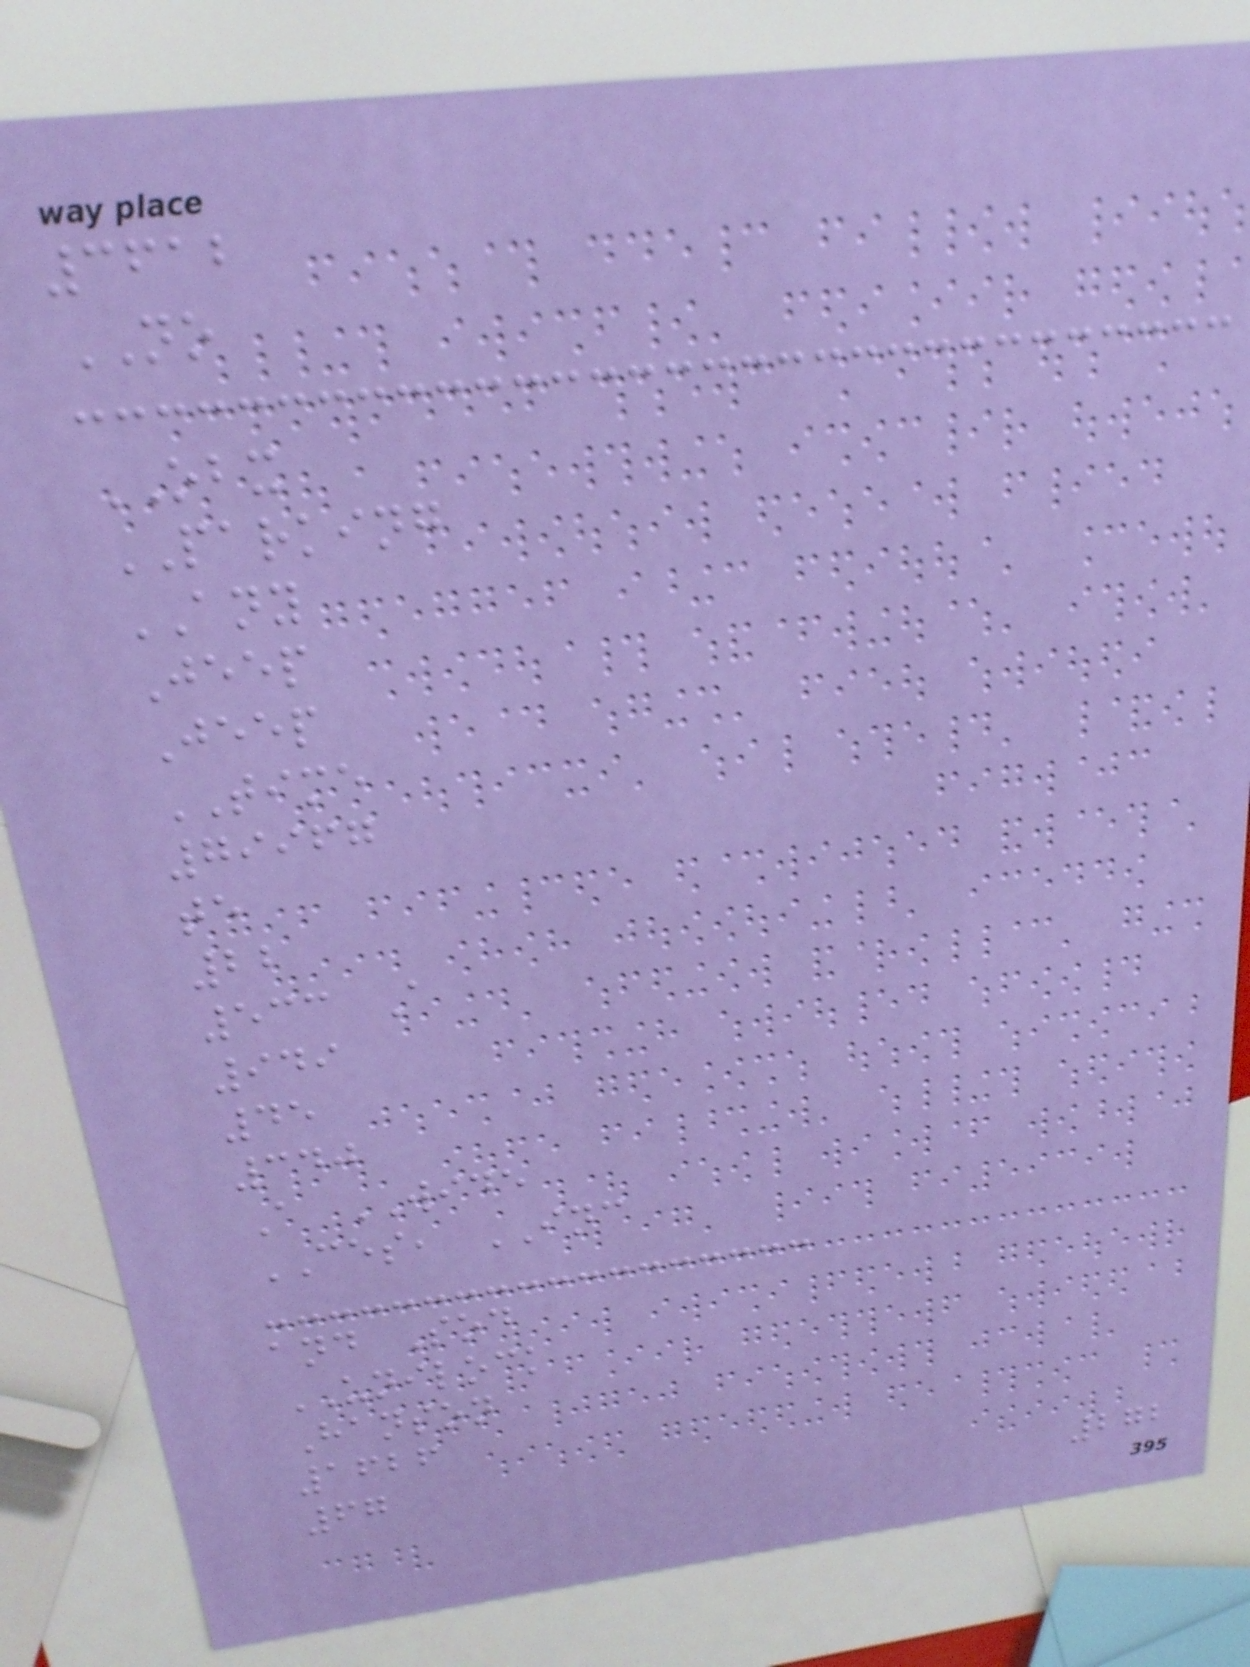3612
NO
OBX
PARKING
ANY
Jeep
Jeep
TIME
79967
te
22
533 A
949
45
340
A WIDE
CES, INC
and Sod
UNILOCK
Hanson
1626
67
272
